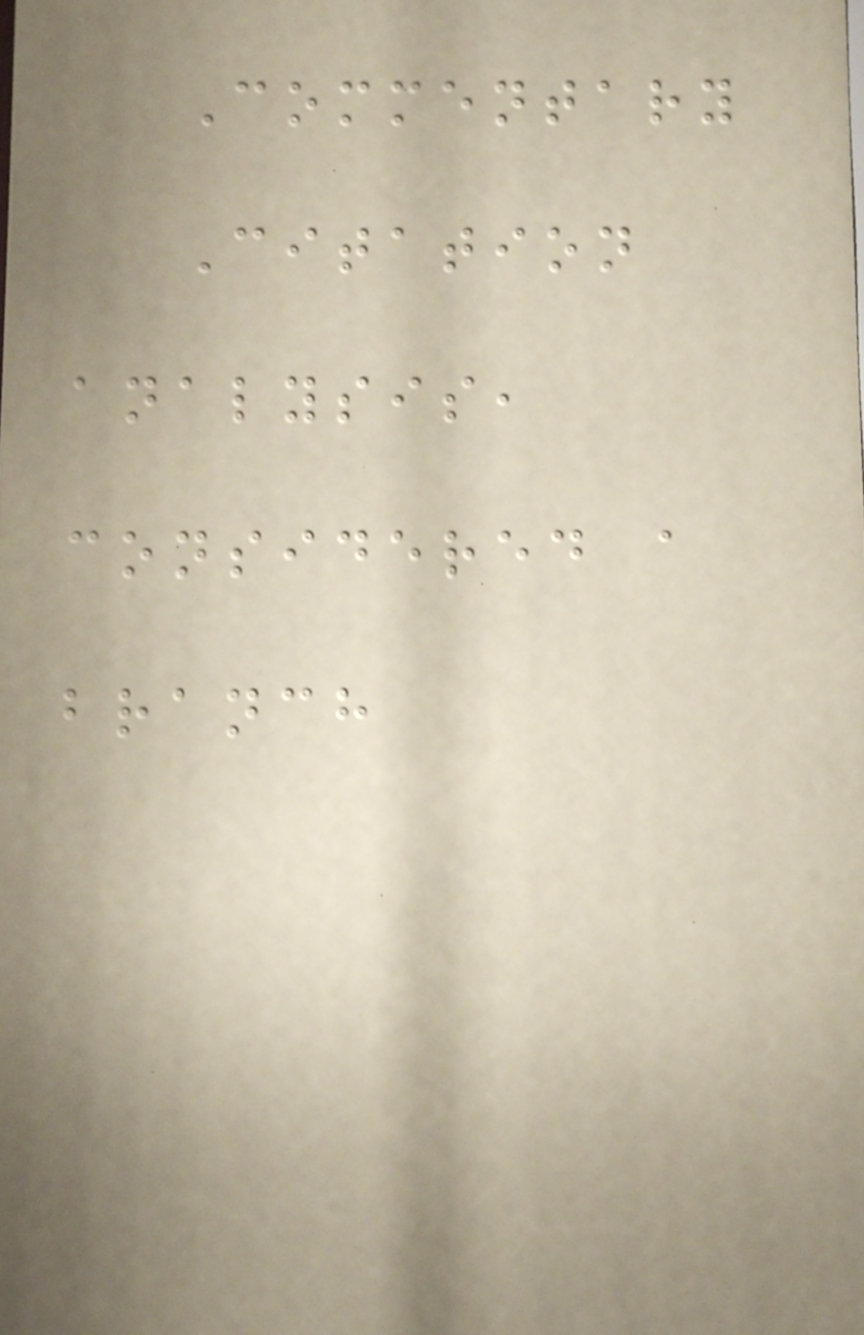Commentary
Citation
analysis,
considered a
branch
